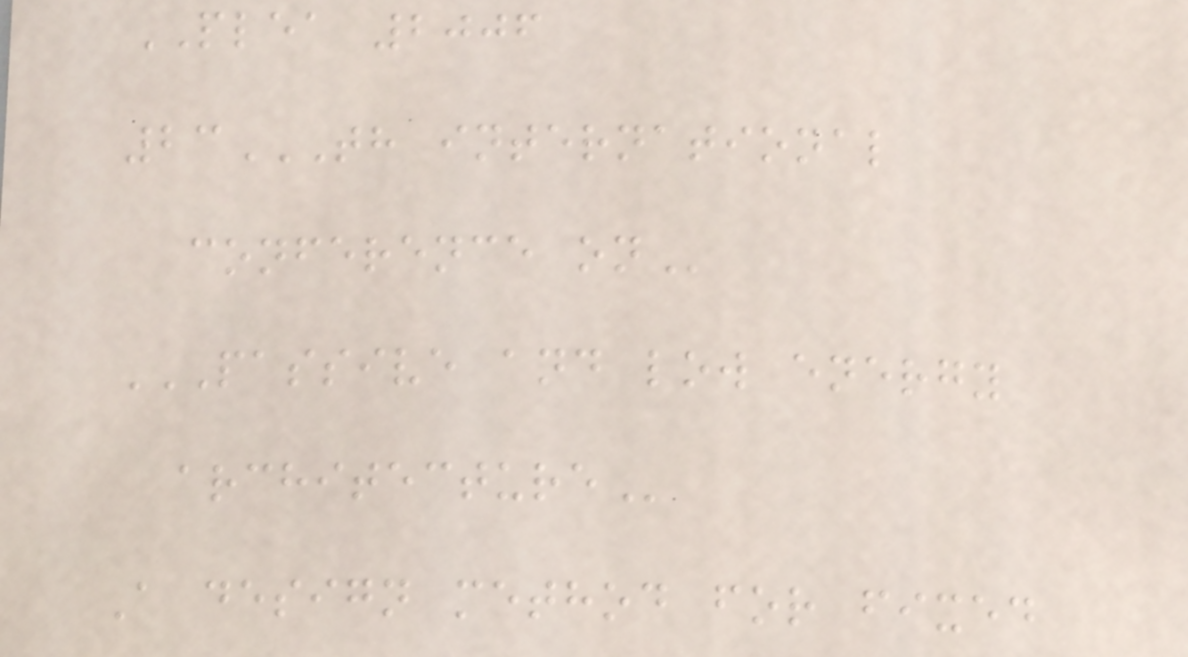PLEA 2006
23TH INTERNATIONAL
CONFERENCE ON
PASSIVE AND LOW ENERGY
ARCHITECTURE
A design method for fixed
